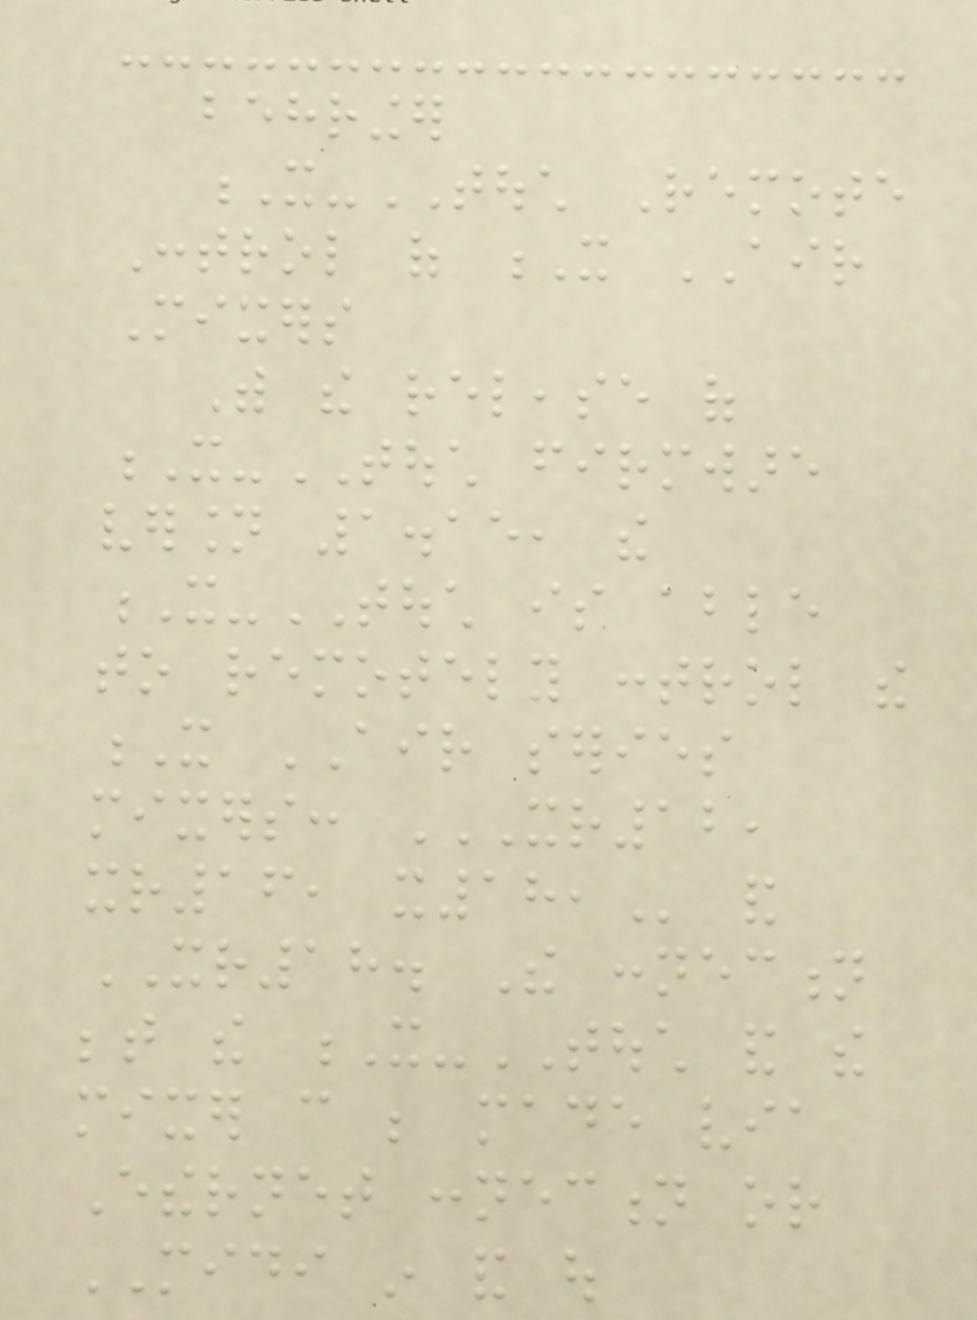behringer
X-TOUCH Remote
Control of X AIR
Mixers
With the release of
X-TOUCH firmware
version 1.15, the
X-TOUCH is able
to remotely control the
X AIR series
mixers: XR12,
XR16, X18, and
XR18. The connection
between the X-TOUCH and the
mixer can be made via
Ethernet connection or
MIDI in and out
